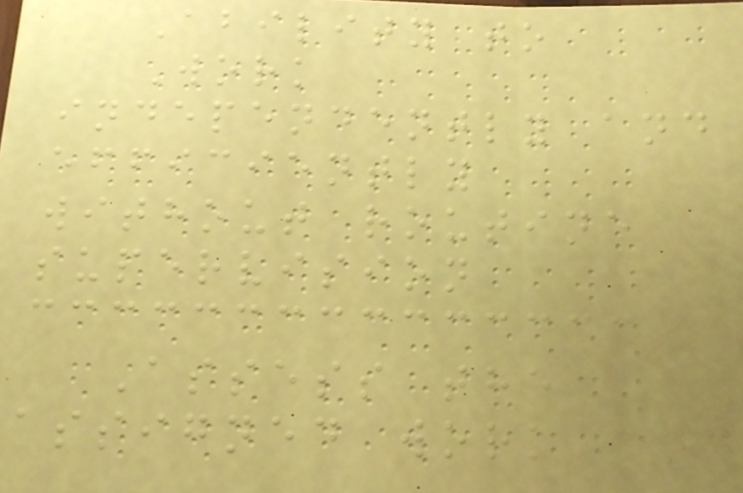Ability to
Work
independently and
efficiently
without routine
supervision
Assess the
assigned work and
